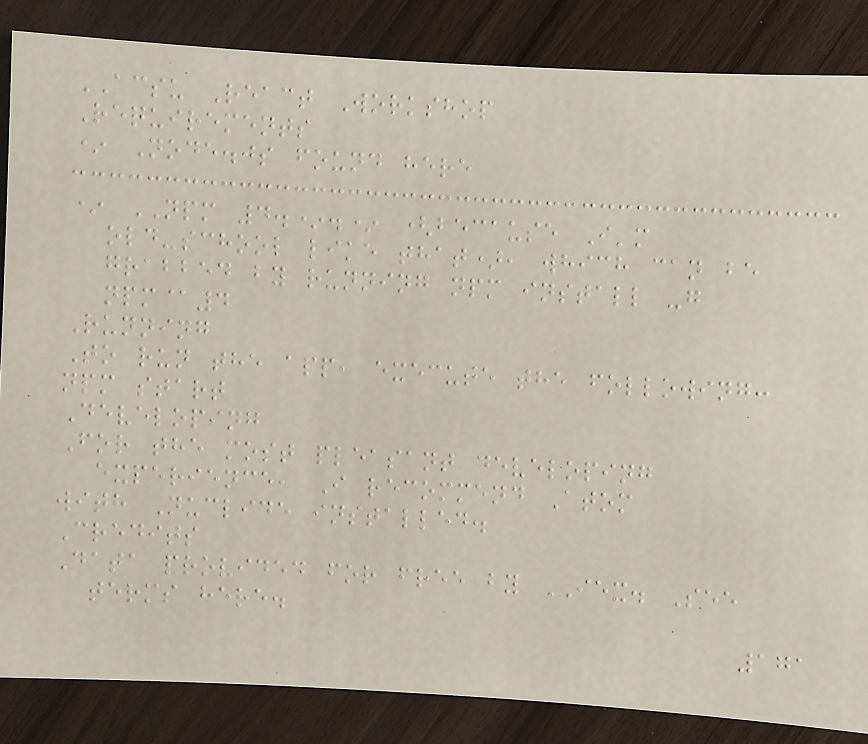ACSU React Workshop
Requirements
* Node.js found here
* NPM 4.*.* (because I'm
old-school like that), which can be
grabbed by running npm install -g
npm@4
Running
To run the app, execute the following:
npm start
Developing
For the most pleasant developing
experience, I recommend Atom
with Nuclide installed.
Credits
Data provided for free by IEX. See
terms here.
171
